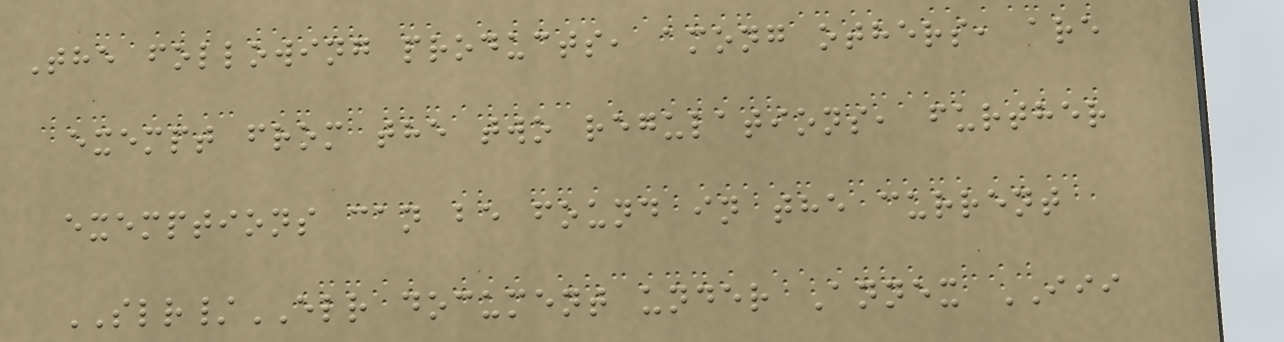The following products, among others, are
exempt from the two regulations, further
exemptions can be found in the current
SLR/ELR document under Annex III
